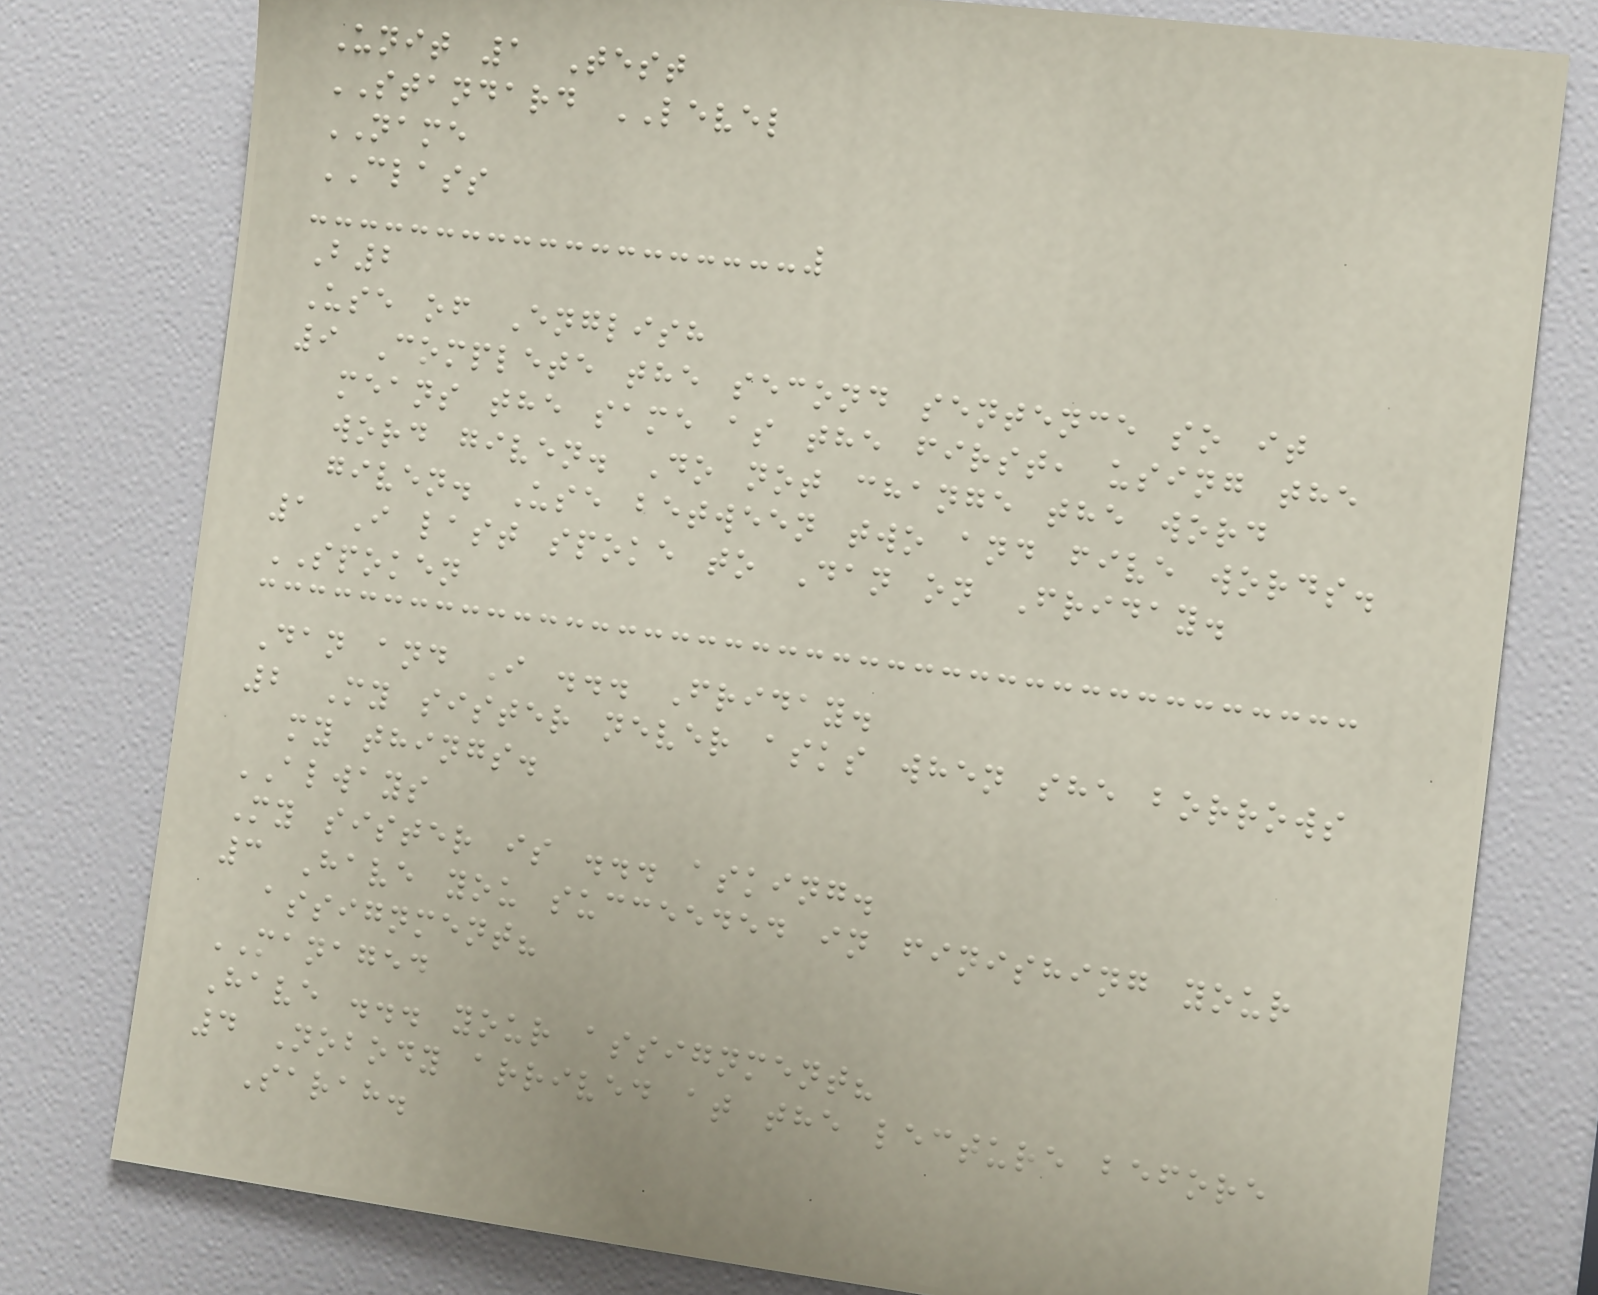Unit 1 Test
STANDARD LEVEL
NAME
CLASS
B2
Use of English
9 Complete the second sentence so it
means the same as the first, using the
word given. Do not change the word
given. Use between two and five words.
1 I last spoke to Dan on Friday.
SPOKEN
Dan and I ... Friday.
2 My sister never asks when she borrows
my things.
ALWAYS
My sister is ... asking.
3 Have you succeeded in finishing your
assignment?
MANAGED
Have ... your assignment?
4 Nobody arrived at the lecture before
Sarah.
